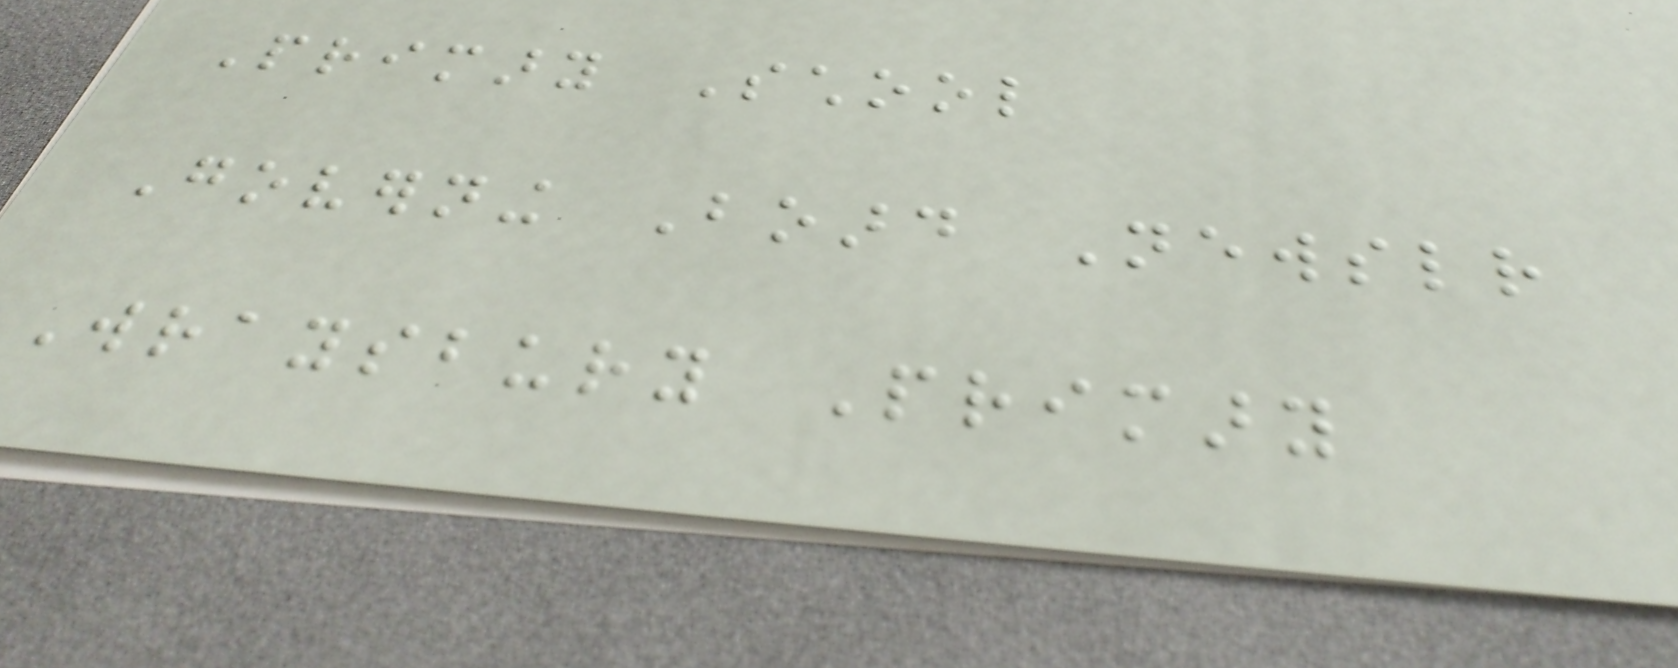Primary School
Governing Board Newsletter
Wraysbury Primary
